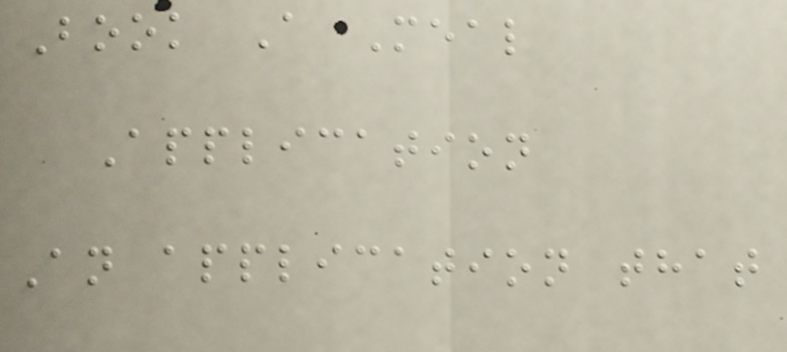Book A Meal
Application
An application that
